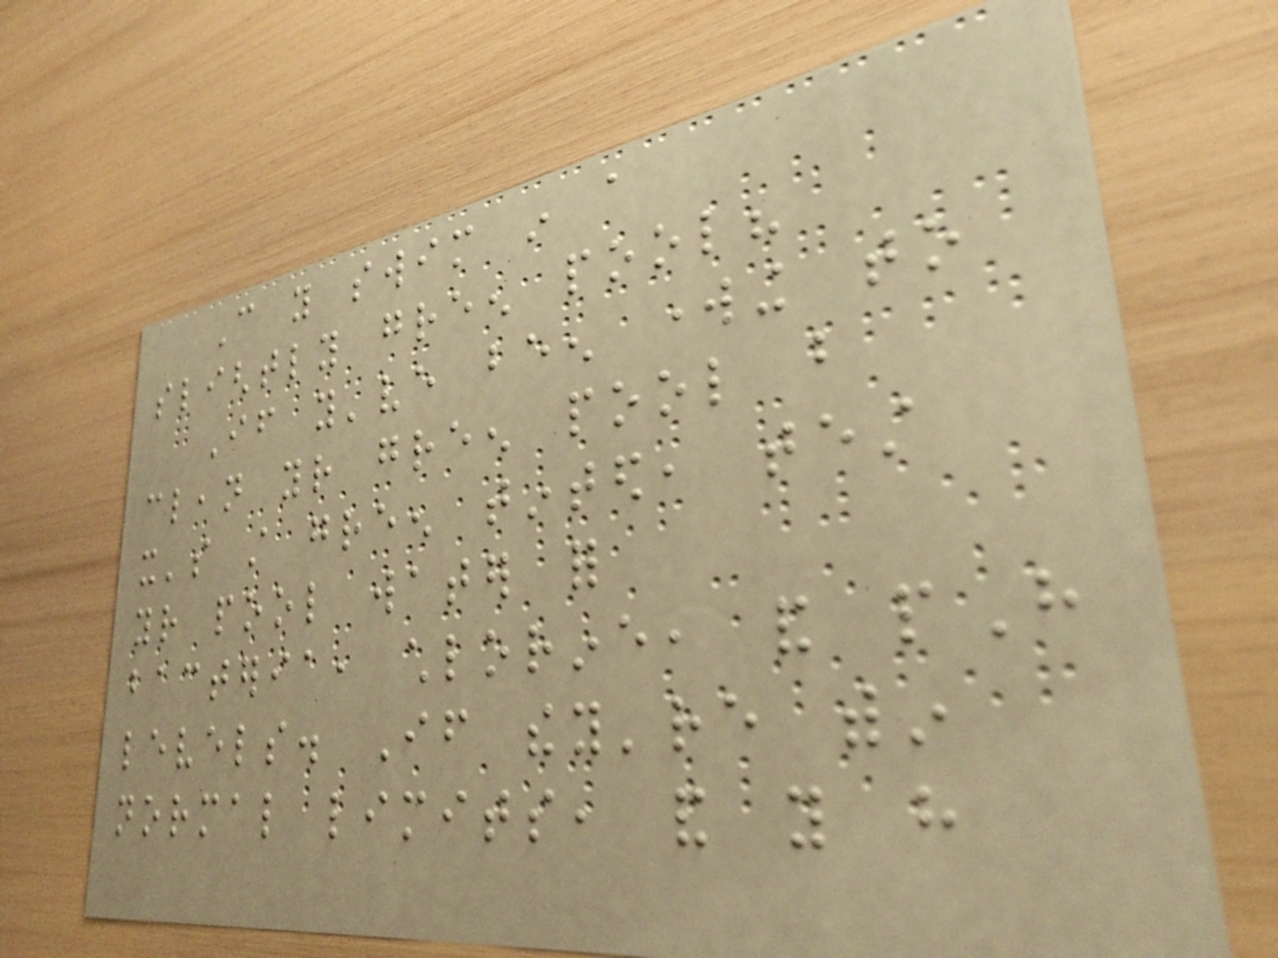Can you swim in a
slightly green pool?
If you've been working to
clean your green pool but
it's still green tinted, test
your pool water for
bacteria, chlorine, and pH
levels. If they're within
normal limits, and you have
